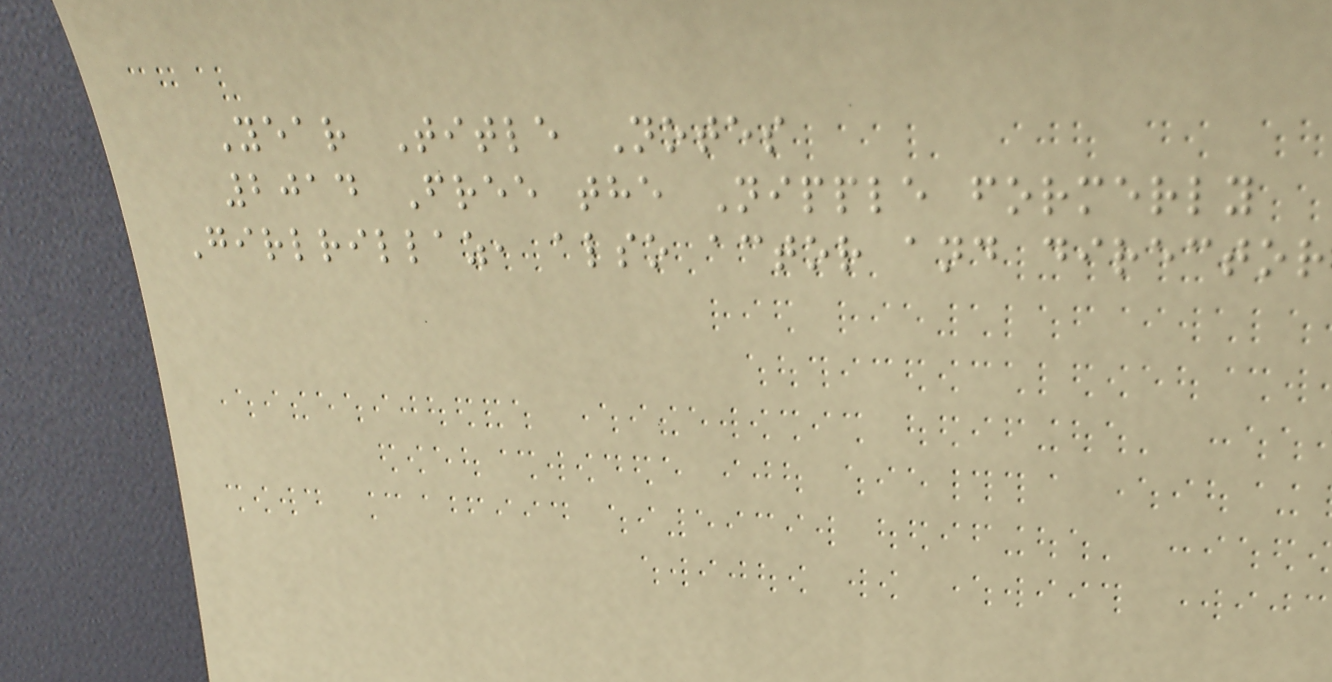Year Title Notes
2014 Free the Nipple formerly
Girlrillaz, also actor and director
